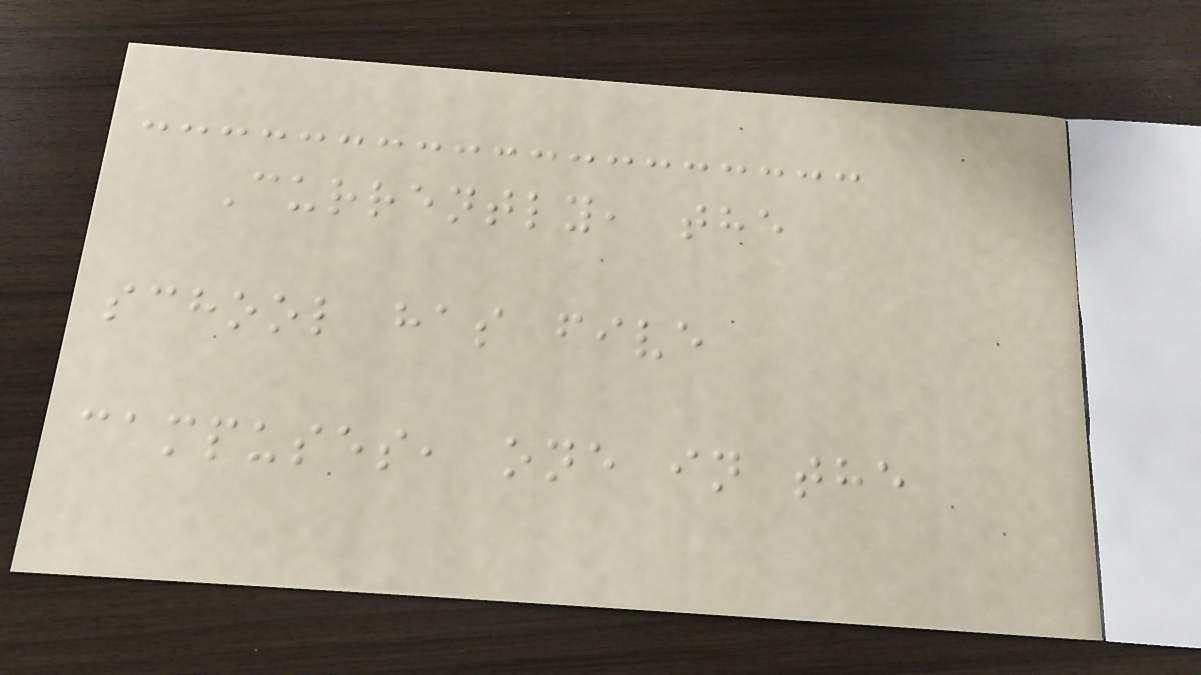Currently, the
school has five
campuses, one in the
